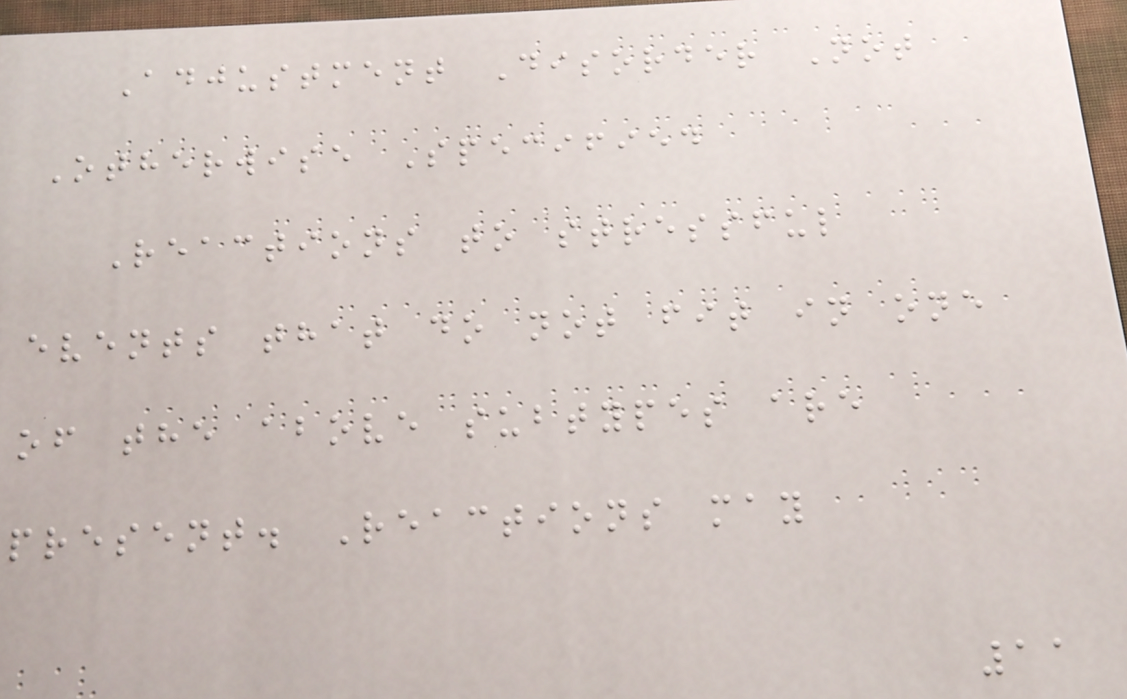Adjustment Disorder Not
Otherwise Specified
Reactions to stressful
events that do not fit in one
of the above subtypes are
present. Reactions may
11
